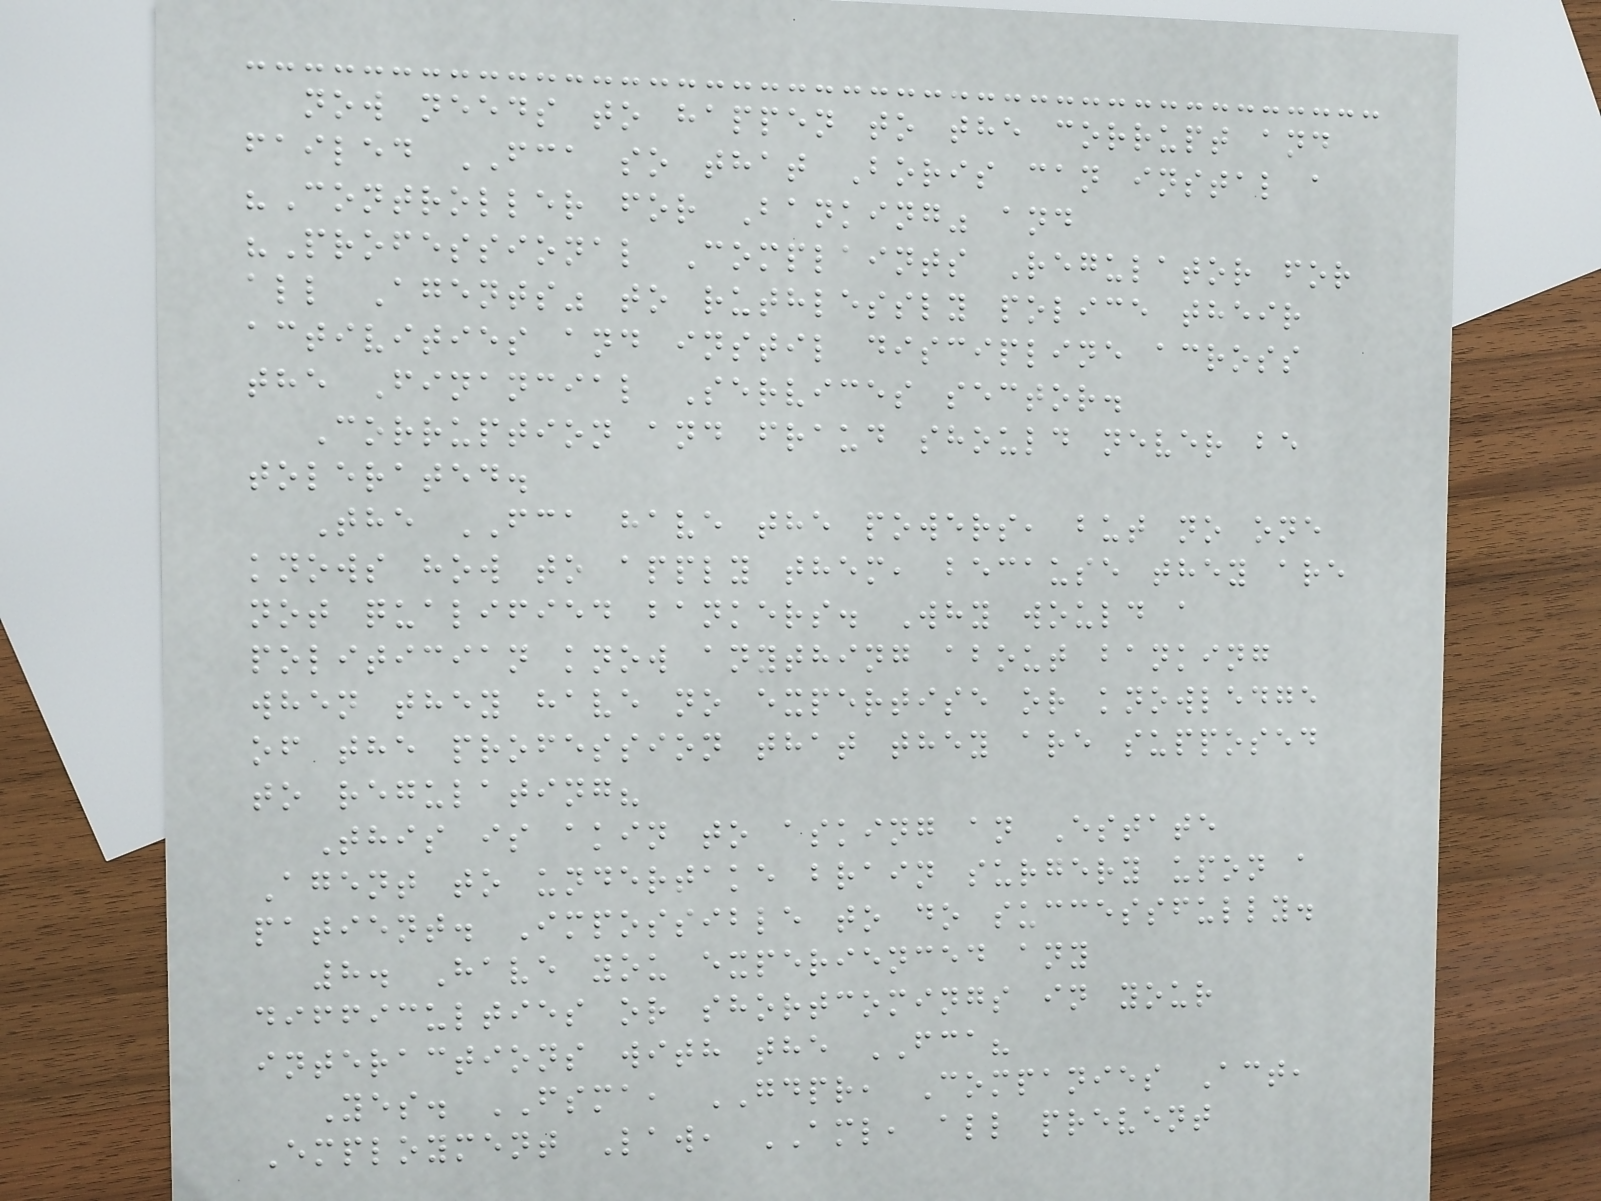now needs to happen to the corrupt and
failed FCA so that Boris can instal a
"Controller for Banking" and
"Professional Complaints Regulator for
all Agents" to ruthlessly police their
activities and instil discipline across
the Financial Services sector.
Corruption and fraud should never be
tolerated.
The FCA have the powers, but no one
knows how to apply them, because they are
not qualified bankers. Why would a
politician know anything about banking
when they have no expertise or knowledge
of the profession that they are supposed
to regulating?
This is akin to asking an Estate
Agent to undertake brain surgery upon a
patient. Impossible to do successfully.
8. Have you experienced any
difficulties or shortcomings in your
interactions with the FCA?
Yes. FSMA, GDPR, Companies Act,
Employment Law, AML, all prevent
